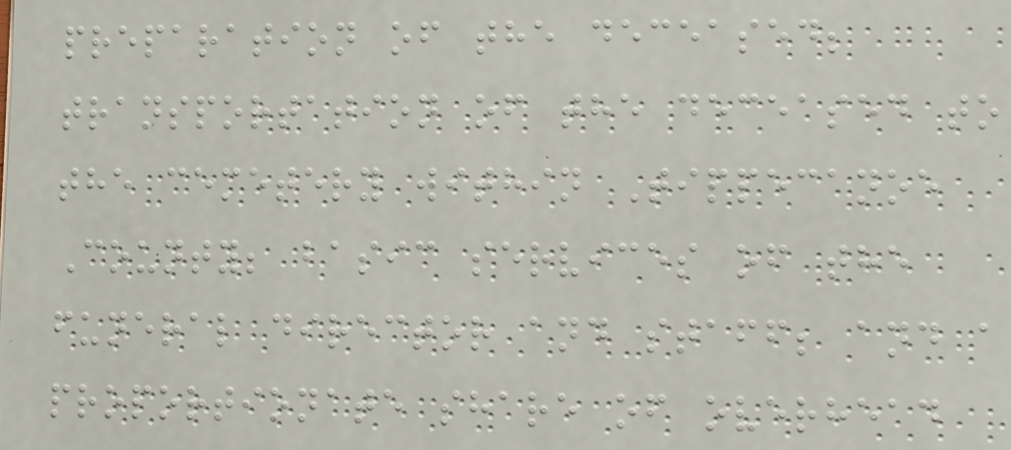preparation of the deceased;
transportation of the deceased to
the cemetery within Tippecanoe
County; basic services of the
funeral director and staff; and a
proportionate share of overhead
